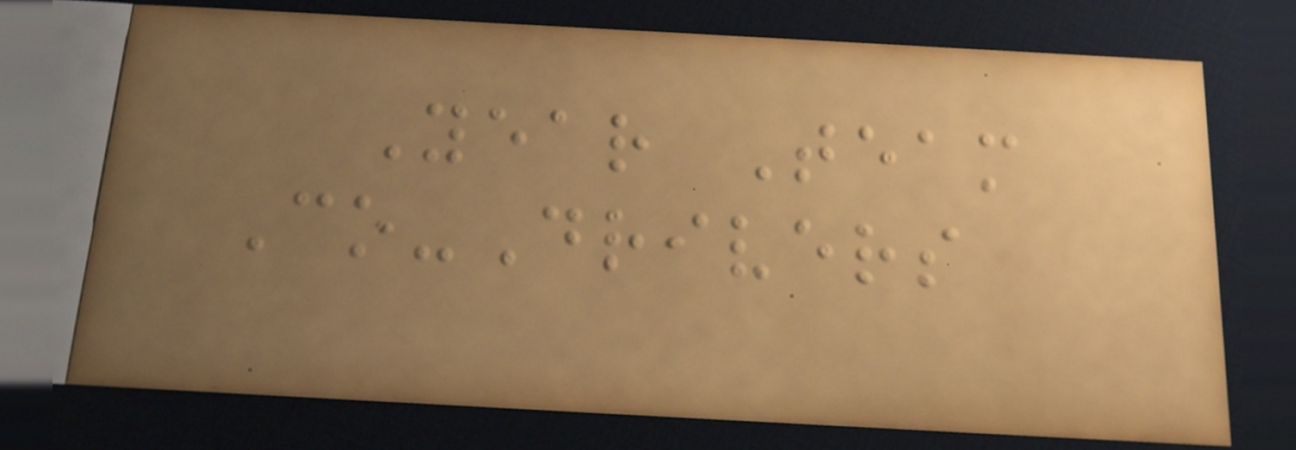Year Team
Co-Drivers
